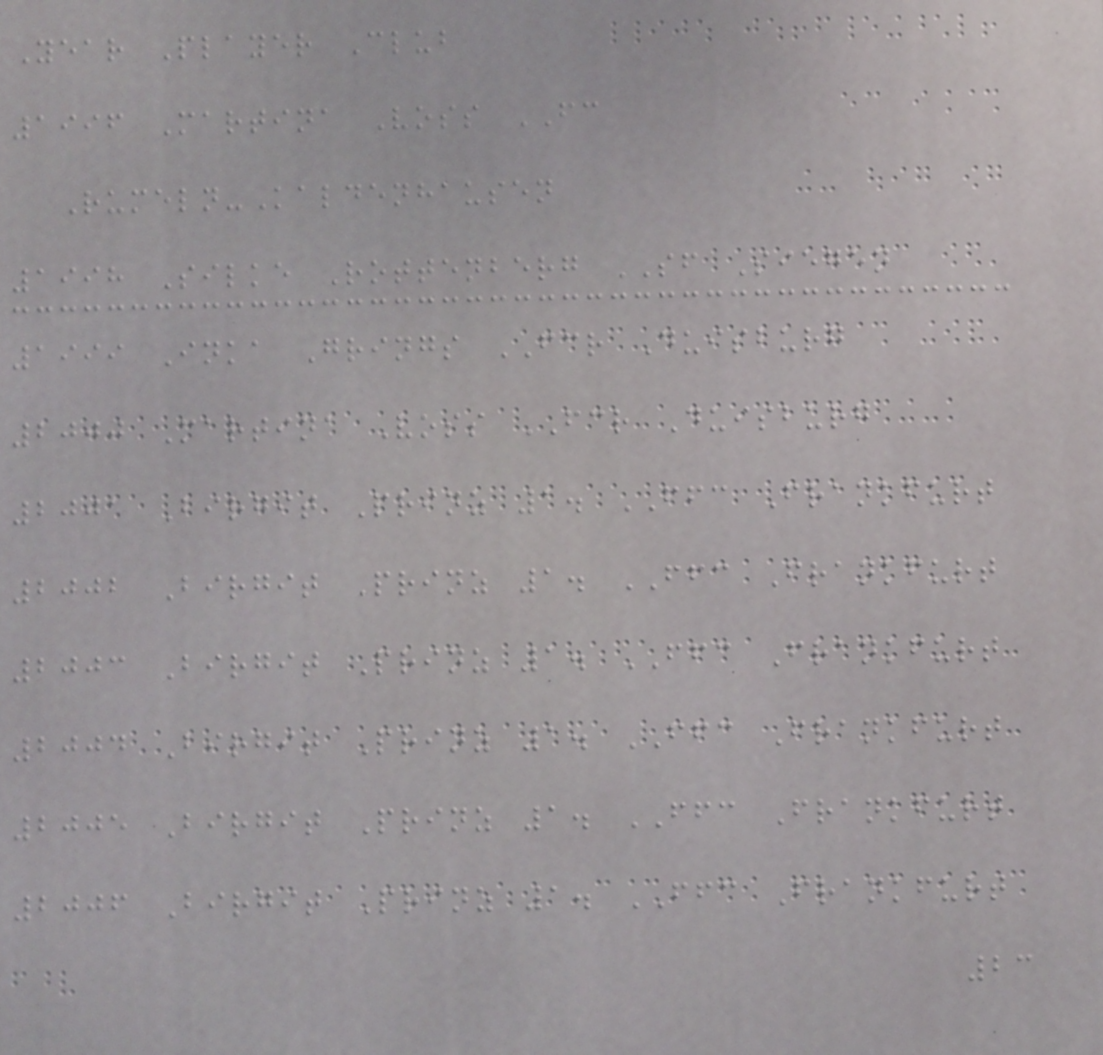Year Player Club
1996 Martina Voss FC
Rumeln-Kaldenhausen
1998 Silke Rottenberg SF Siegen
1999 Inka Grings FCR Duisburg
2000 Martina Voss FCR Duisburg
2001 Birgit Prinz 1. FFC Frankfurt
2002 Birgit Prinz 1. FFC Frankfurt
2003 Birgit Prinz 1. FFC Frankfurt
2004 Birgit Prinz 1. FFC Frankfurt
2005 Birgit Prinz 1. FFC Frankfurt
2006 Birgit Prinz 1. FFC Frankfurt
23
